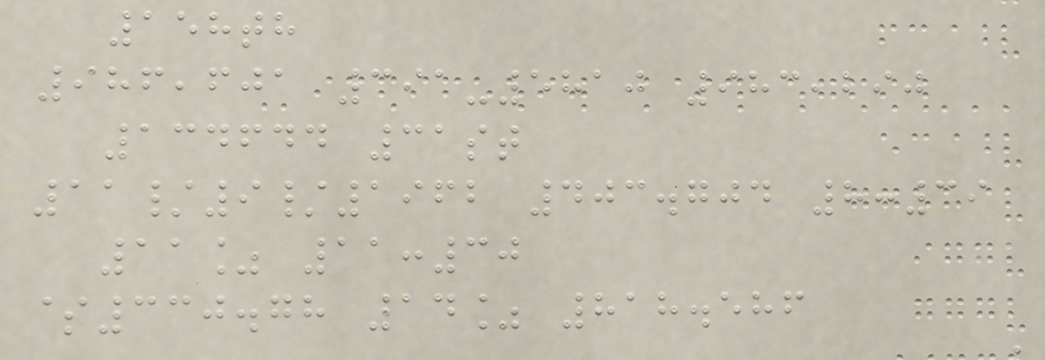158th
986,601 391-5810 983,290
134644 31st
11/9/1962 403.704 8:39
11% 11:30
$330.78 14% 818.586
